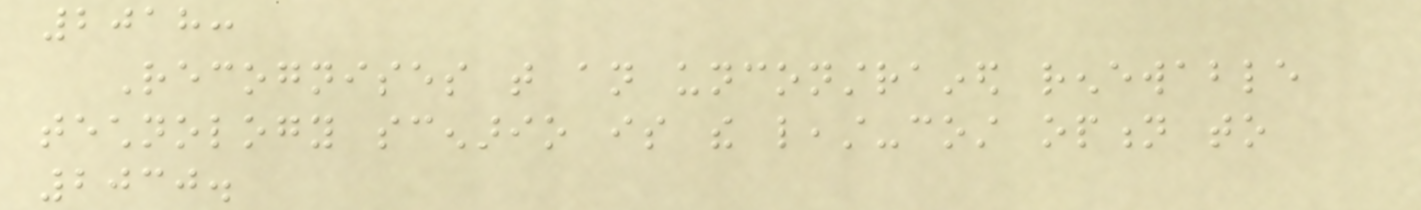2018:
Recognises that an unconstrained renewable
technology scenario is the least-cost option to
2030.
